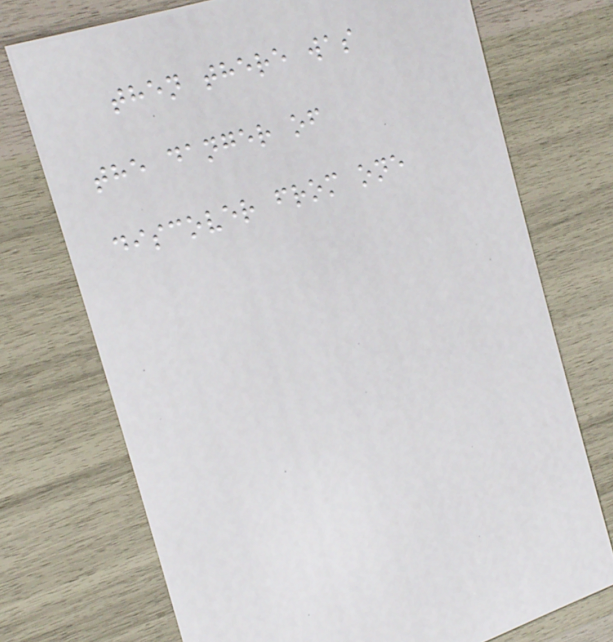then there was
the danger of
discover from one
